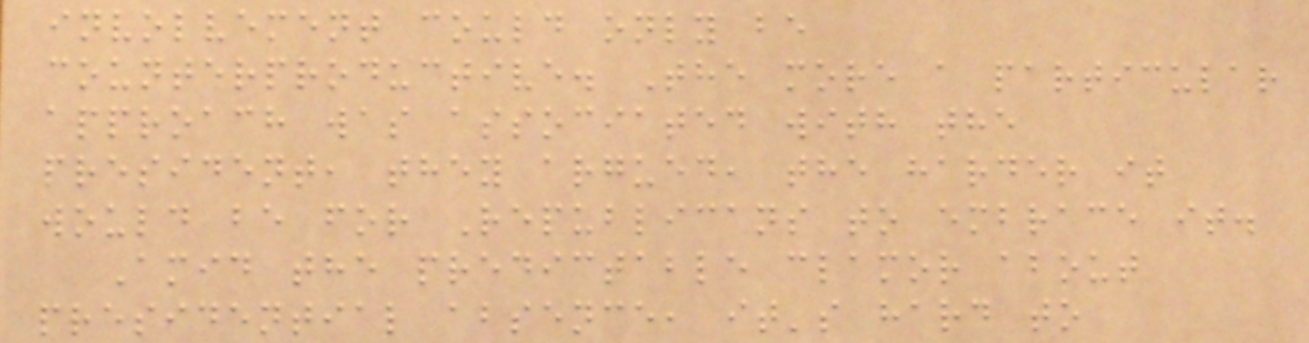involvement could only be
counterproductive. The more a particular
approach was associated with the
president, they argued, the harder it
would be for Republicans to embrace it.
Amid the predictable clamor about
presidential absence, it's hard to
